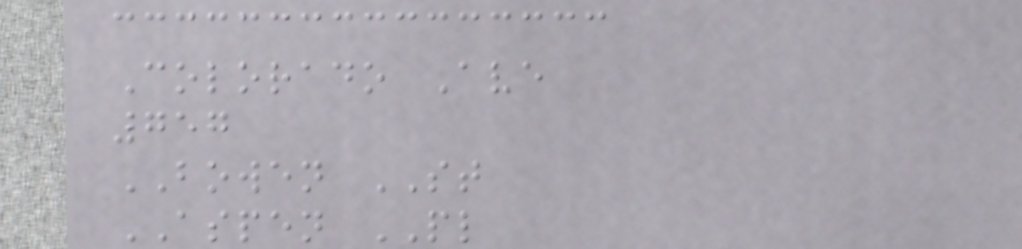Colorado Ave
757
BOWEN ST
ASPEN PL
